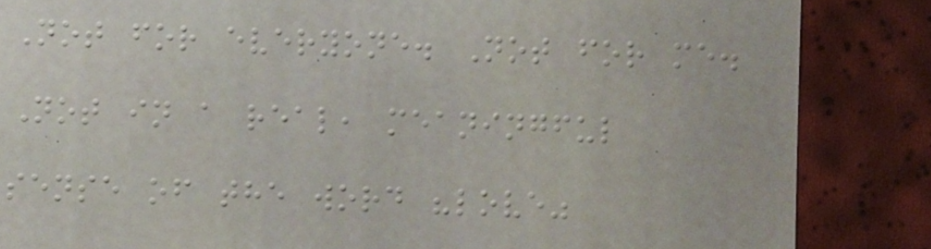Not for everyone. Not for me.
Not in a real, meaningful
sense of the word "love"
